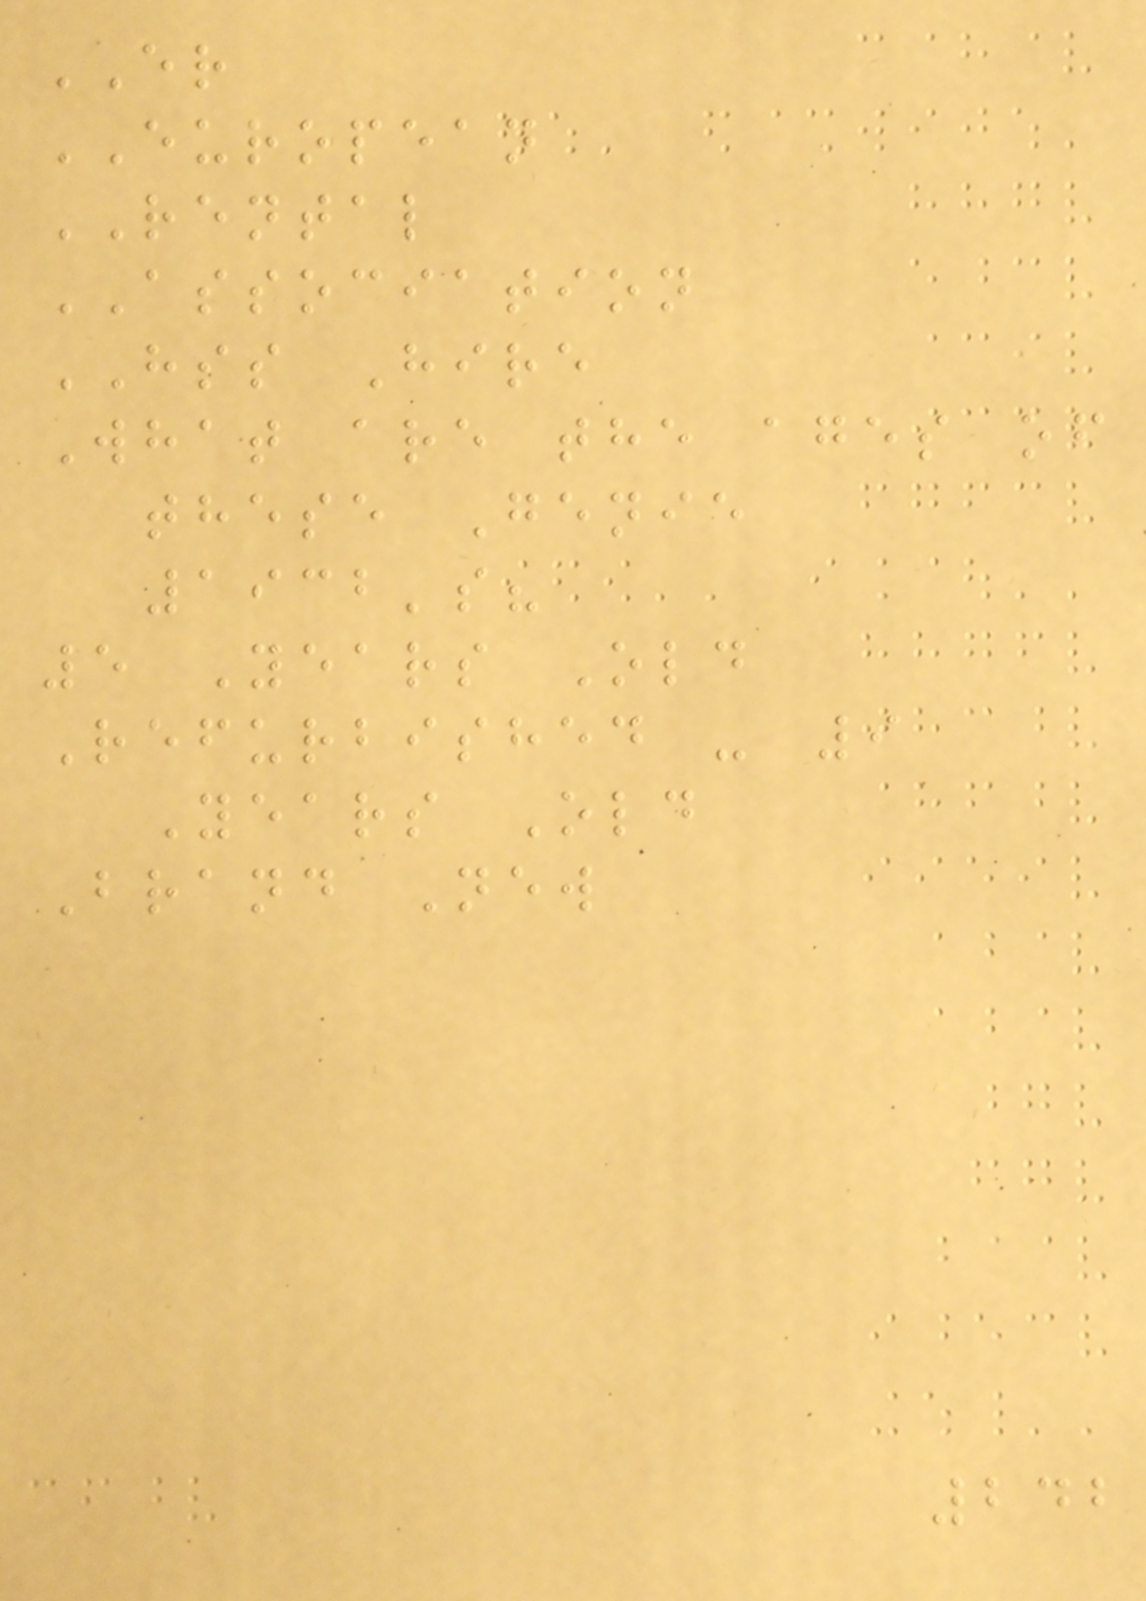ER
EUROPEAN
RENTAL
ASSOCIATION
HSS Hire
What are the ages of
these Genie
1932's?
5 Years Old
Refurbished - 9
Years Old
Brand New
242
